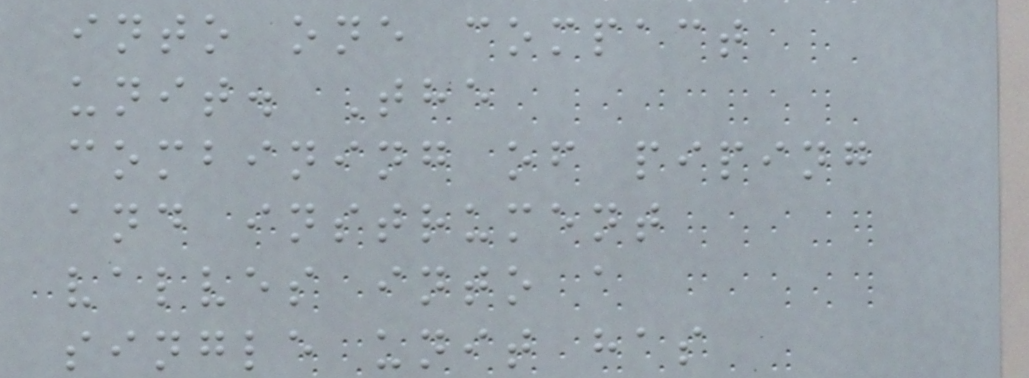into one compact
unit. The
combining of piping
and instrument
valves into a
single unit has
